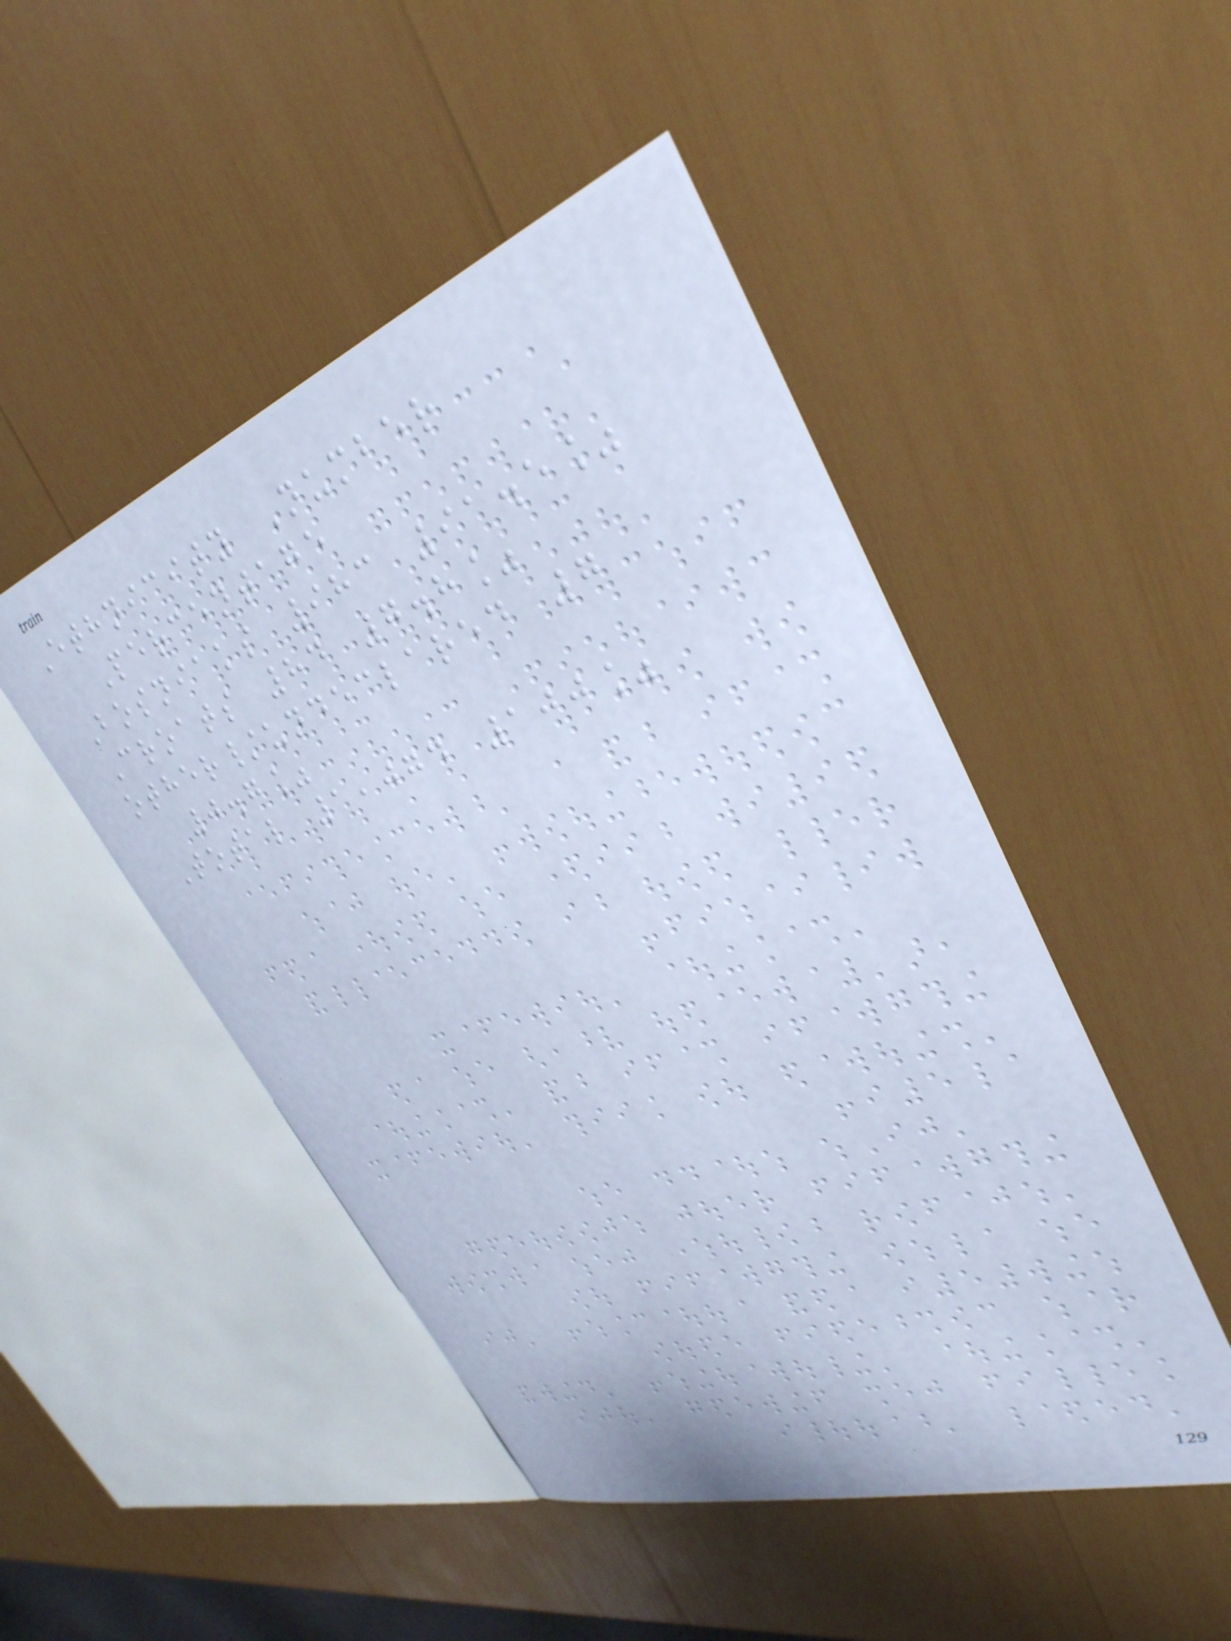Ethnicity Number
Percentage
Bosniaks 983 91.5%
Croats 84 7.8%
other/undeclared 7
0.7%
Total 1,074 100%
